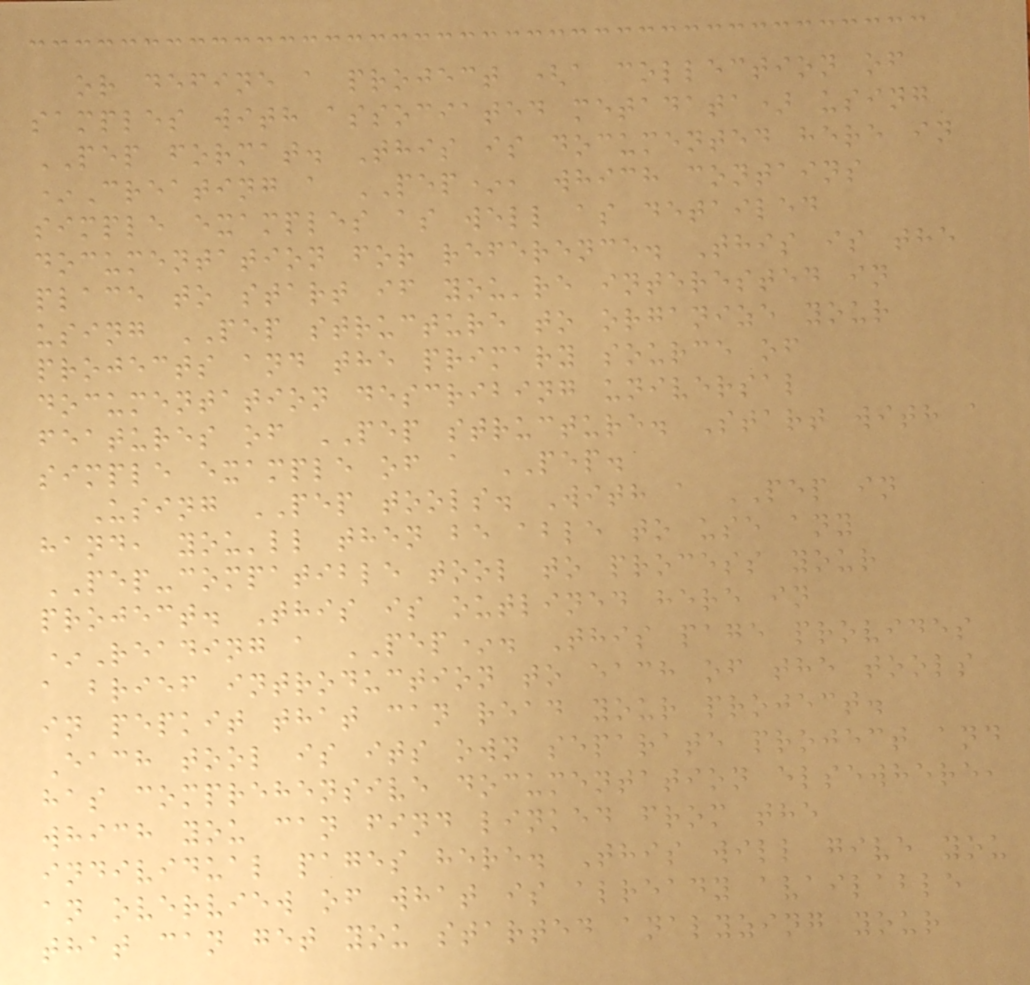or define a project (a collection of
samples with associated metadata) using
PEP format. This is documented here in
*Creating a PEP*, which contains
simple examples as well as detailed
documentation for reference. This is the
place to start if you're interested in
using PEP structure to organize your
projects and the primary source of
documentation describing universal
features of PEP structure. Start with a
simple example of a PEP.
Using PEP tools. With a PEP in
hand, you'll then be able to use any
PEP-compatible tool to process your
project. This is outlined here in
*Reading a PEP*. This page provides
a brief introduction to each of the tools
in pepkit that can read your project.
Each tool is its own separate project and
has comprehensive documentation elsewhere,
which you can find linked from the
individual pages here. This will give you
an overview of what is already available
that can get you started analyzing your
